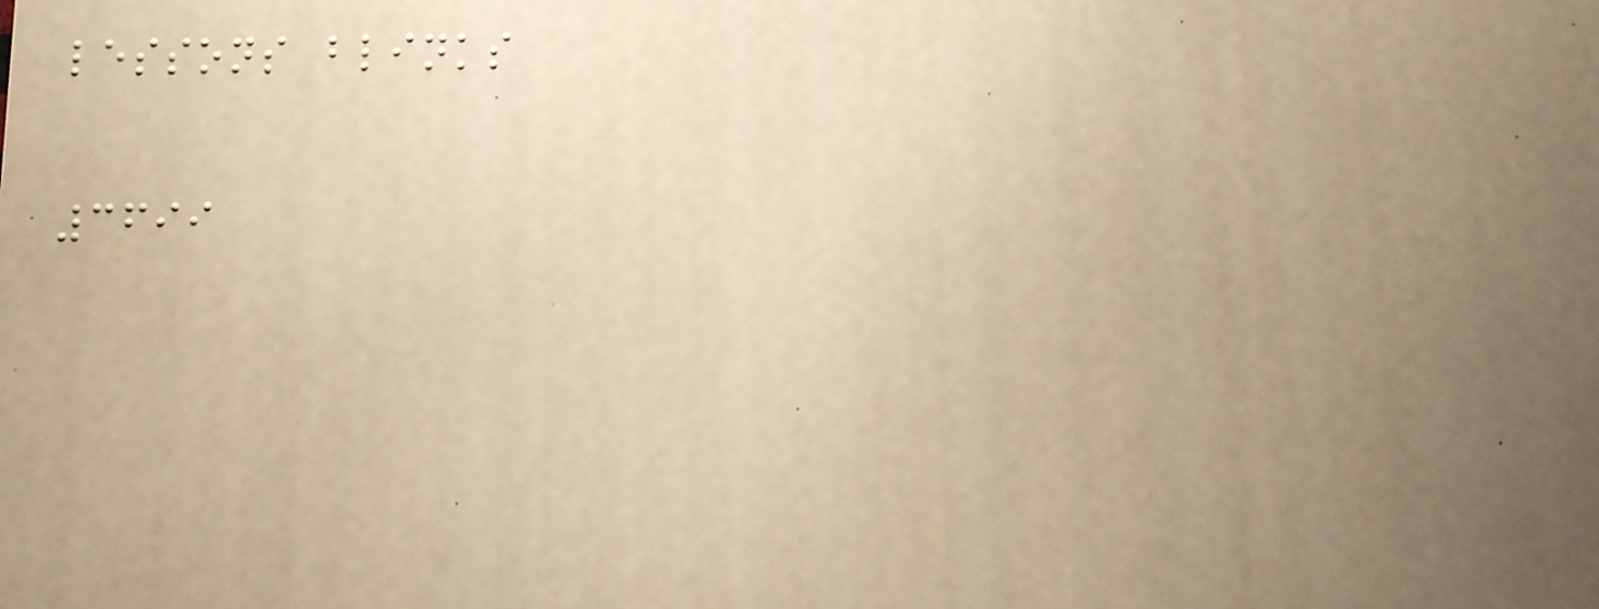lessons blinks
3699
